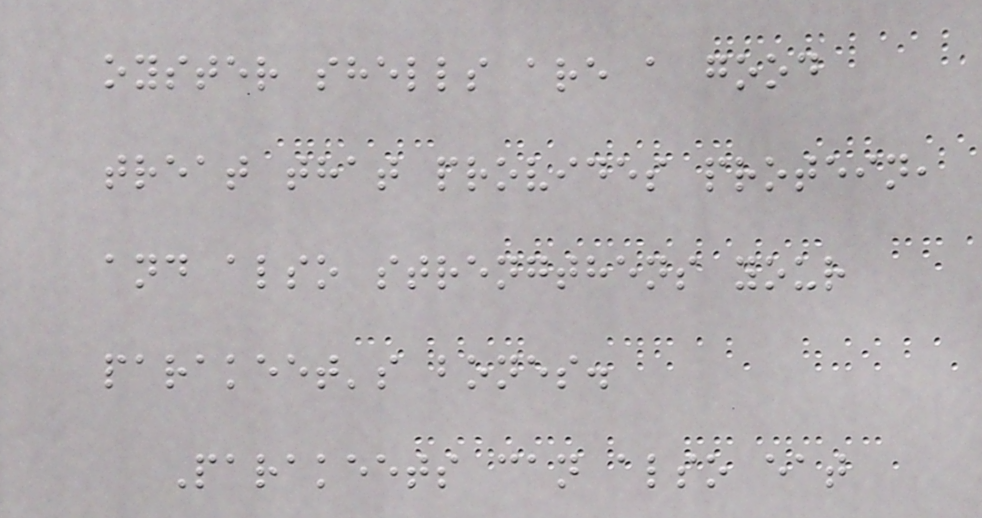oyster shells are a good
treat that provides protein,
and also strengthens your
parakeet's bones.
Parakeets can also eat
